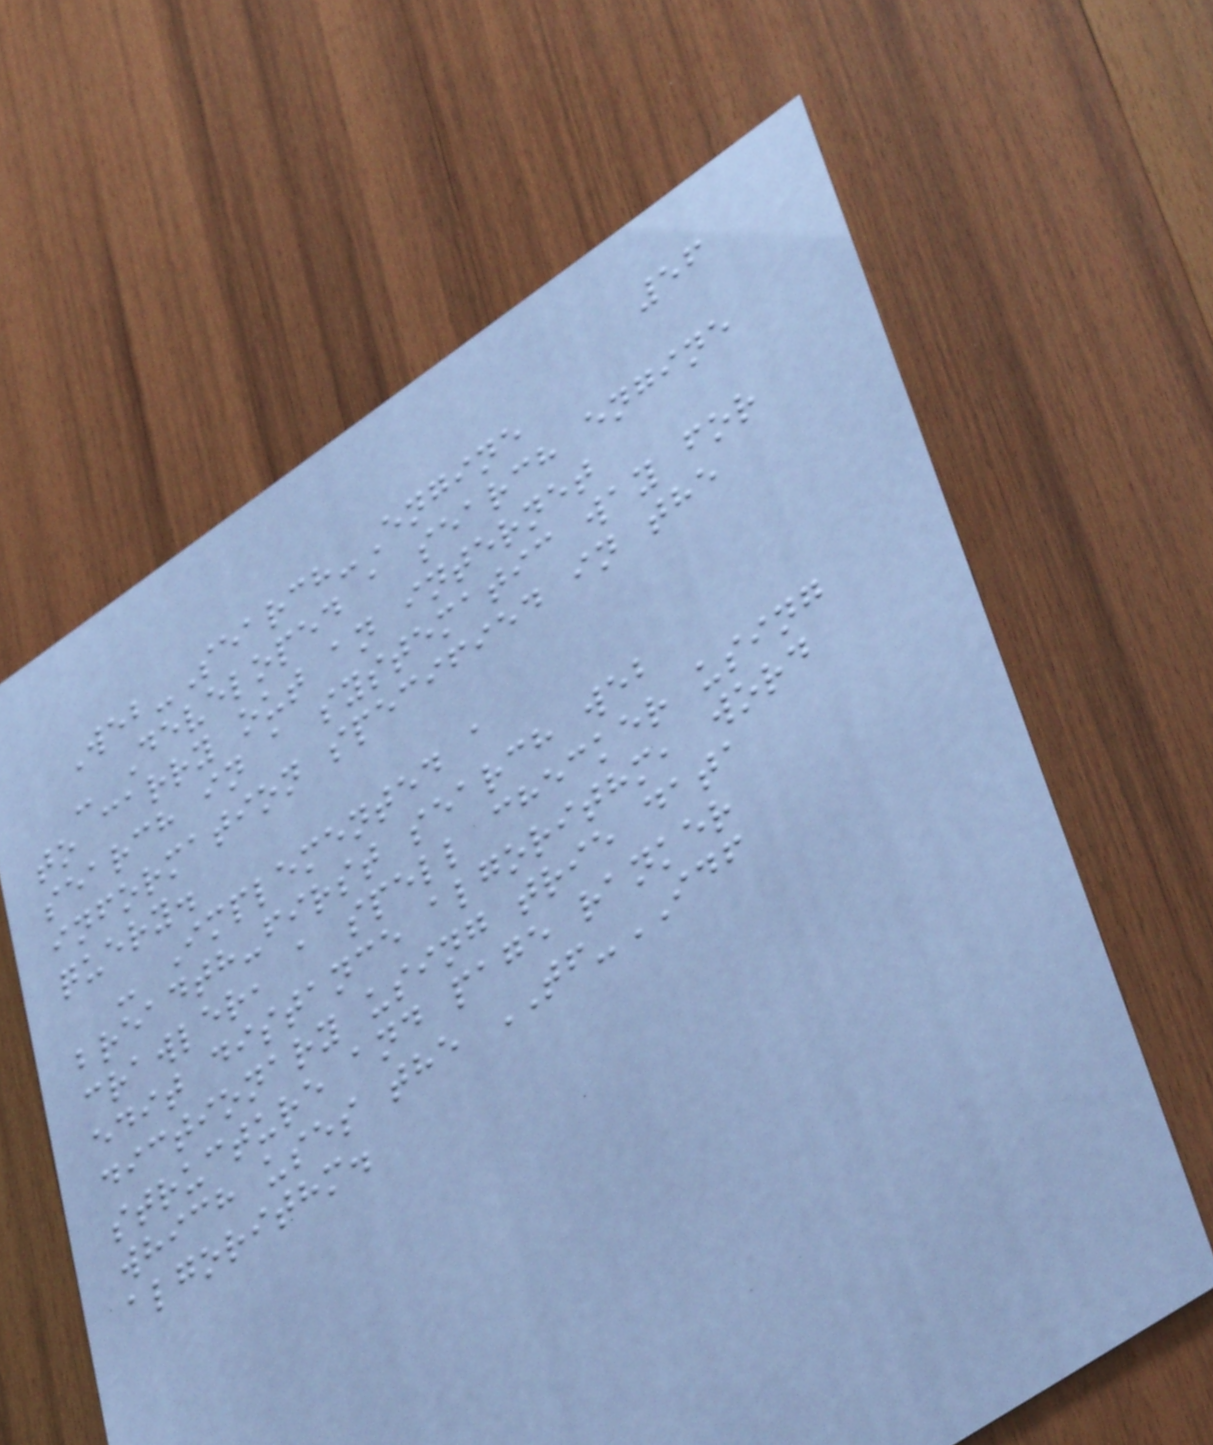56
Web-Search-Engine
- Developed a search engine
to carry out an internet
search in a systematic way for
information specified in the
query.
- Implemented a
breadth-first search web
crawler, a spell checker using
edit distance algorithm, word
dictionary using trie data
structure and page ranker
which uses the TF-IDF
algorithm.
